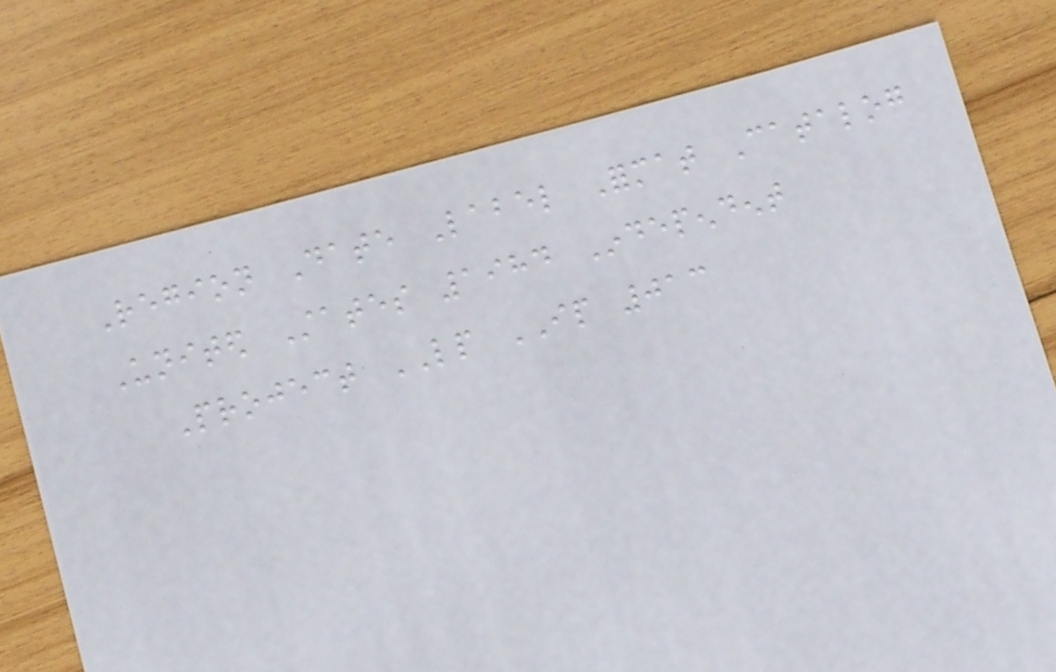Region Date Label Format Catalog
United States 1984 Independent
Project LP IP 013
